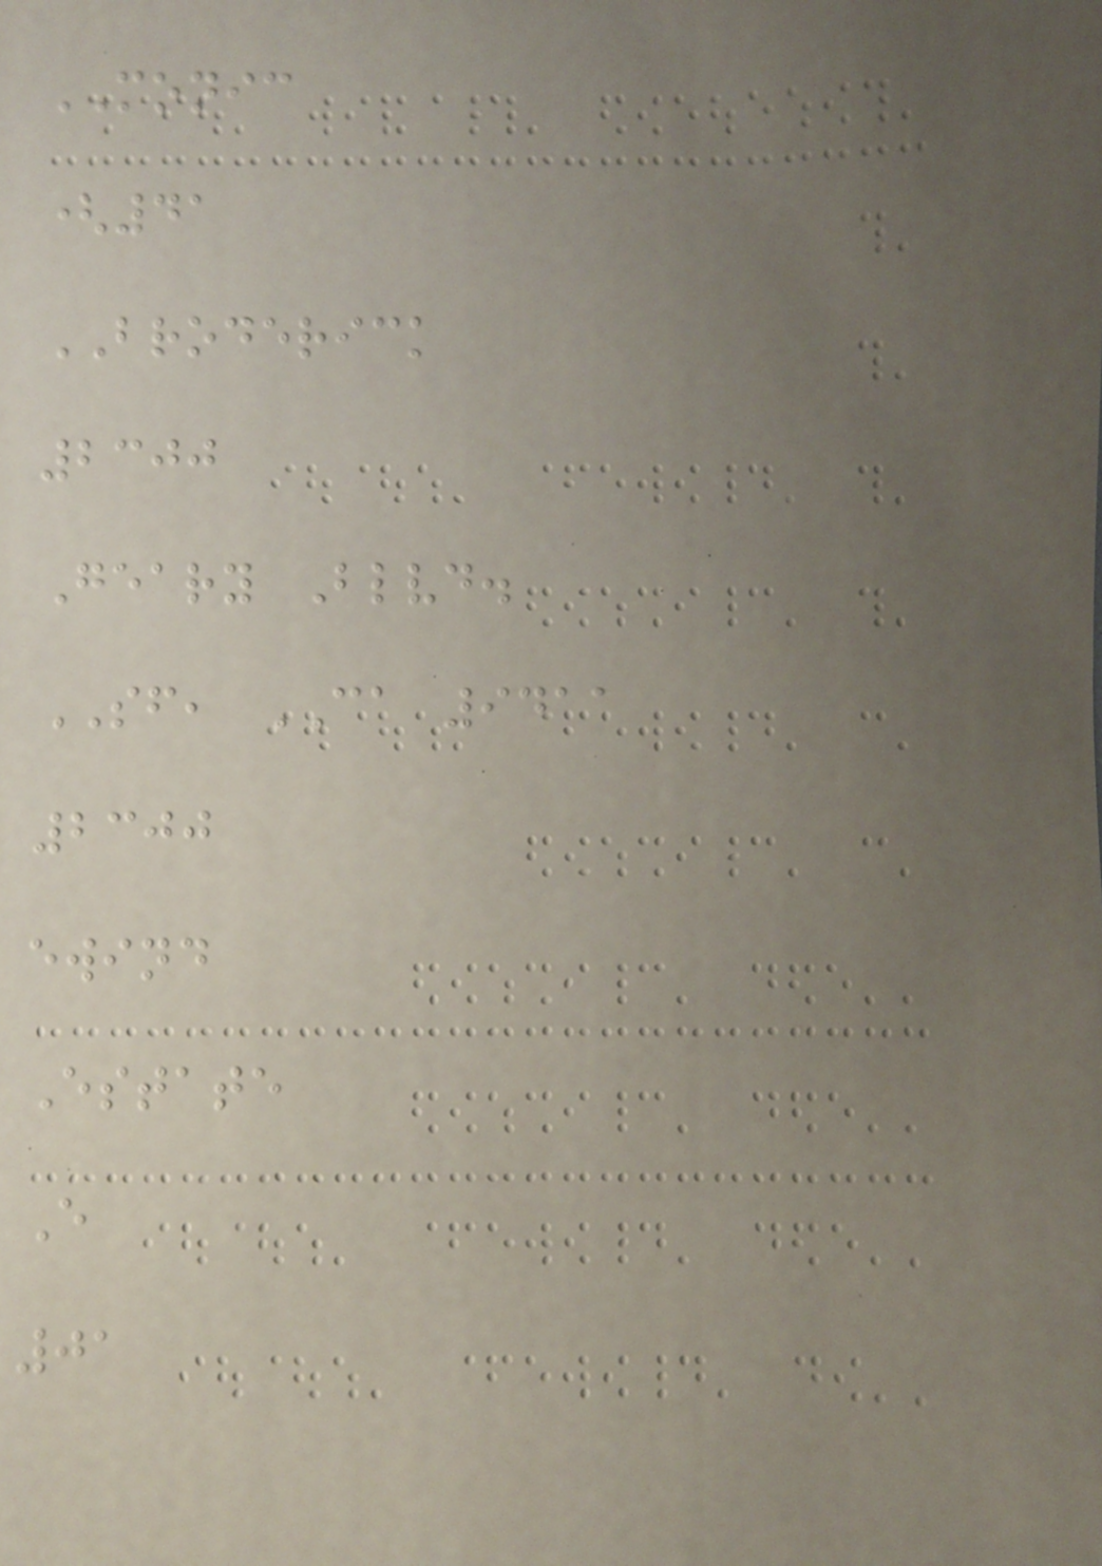MONIC
(41
BRODERICK
2300
Geary Blvd.
SF, CA 9411
2300
ewind
Estate
E
01
